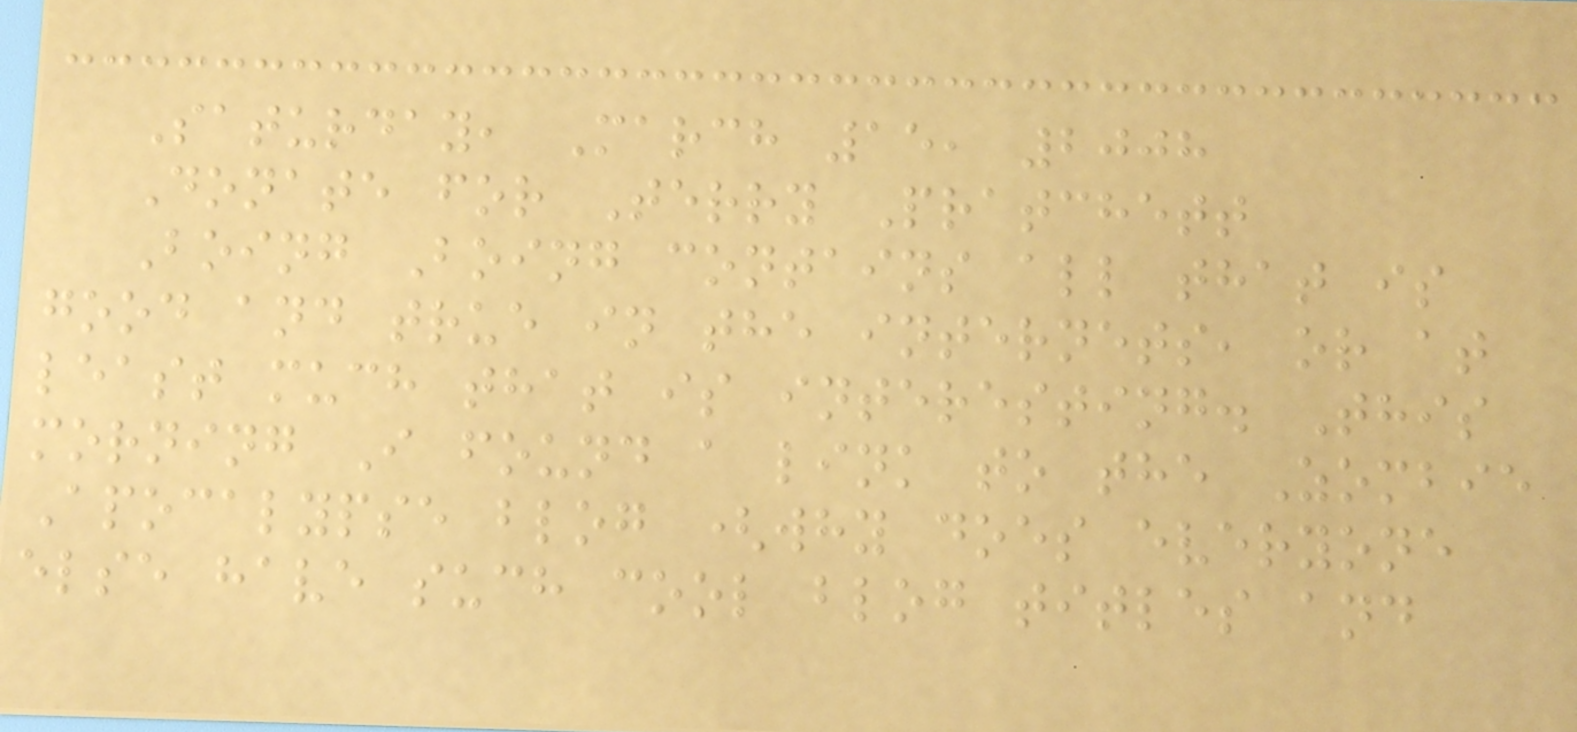Saturday, March 15, 2008
Donate for Terry Pratchett
Boing Boing contains all that is
good and true in the internets, or at
least much that is interesting. This
morning I found a link to the Zombie
Apocalypse blog (why does everyone
else have such cool blog titles and
